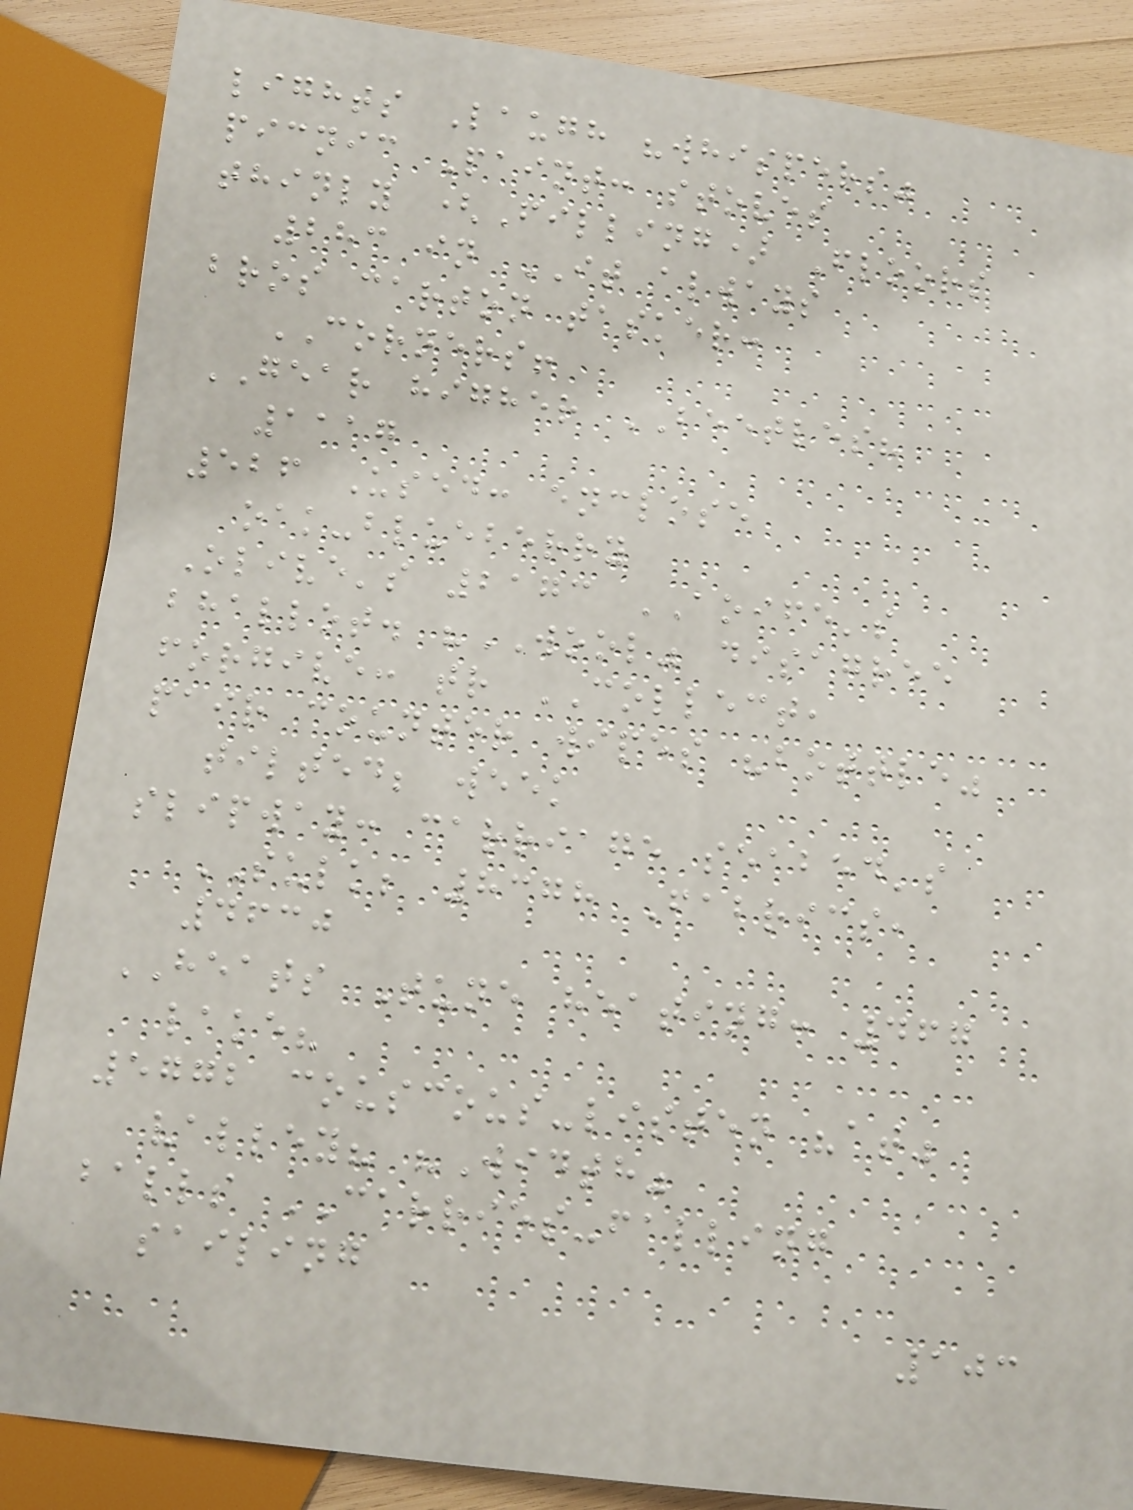lights Laugh "whispers"
picnic Paint: stoves
thinly (Filling) Floors
283 in IT always
bros carton tasker:
CORNERS!
GEAR higher BEETLES?
1117
526 Used: enclose
oak-blueberry
Olive's 2173 AOIFE's
bhallot. "WOOL" disagree
forgive: tr COLLECT,
pair counter wipes "bottle"
tilted; week
slipway: carriage seabed's
SULK; 8378 Fabrics,
4630
HEATS Tune heating: 467
lake?
5772 couscous-listen "at"
valley? "Width"
balls CARRIES-falling
sailing
103
